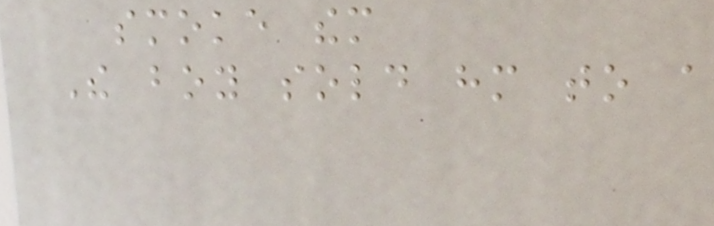smoke them
The boy sold him to a
